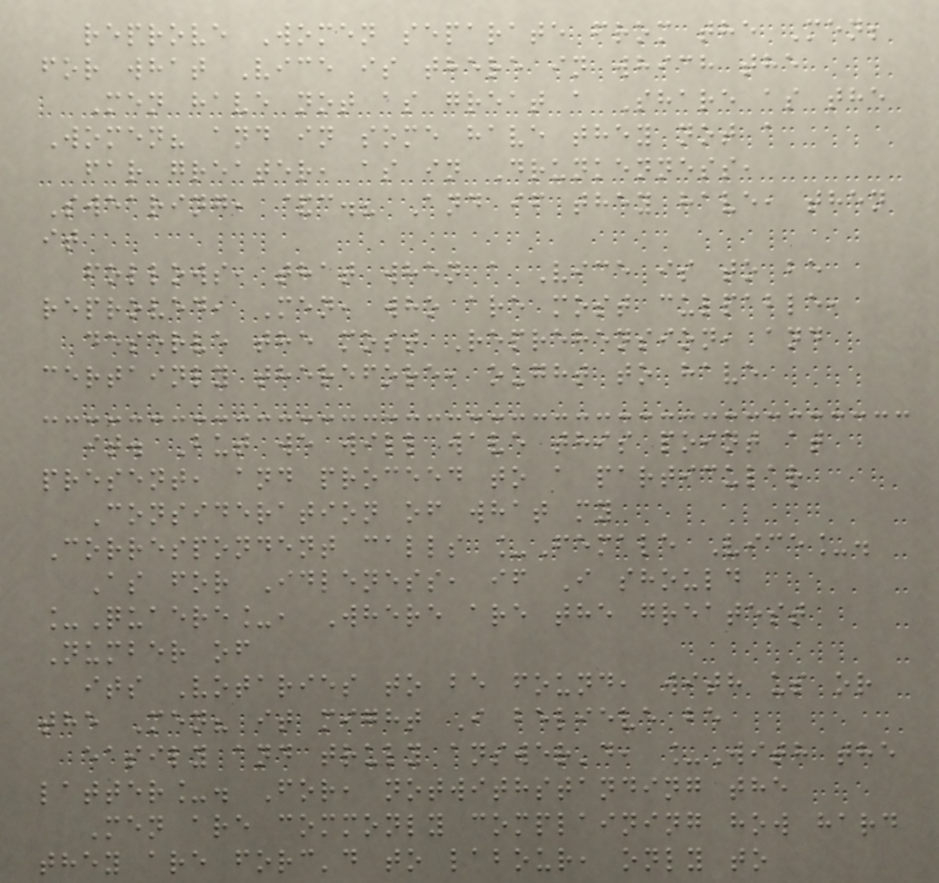reprove Women separate from the Men;
for what Vice is there in which the
Men have not as great a Share as the
Women? and in some have they not a
far greater, as in Drunkenness,
Swearing, &c.? And if they have, then
it
follows, that when a Vice is to be
reproved, Men, who are most culpable,
deserve the most Reprehension, and
certainly therefore, ought to have
it. But we will wave this point at
present, and proceed to a particular
Consideration of what my
Correspondent calls _Female Vice_.
As for Idleness, if I should
_Quaere_, Where are the greatest
Number of
its Votaries to be found, with us or
the Men? it might I believe be
easily and truly answer'd, _With the
latter_. For, notwithstanding the
Men are commonly complaining how hard
they are forc'd to labour, only to
